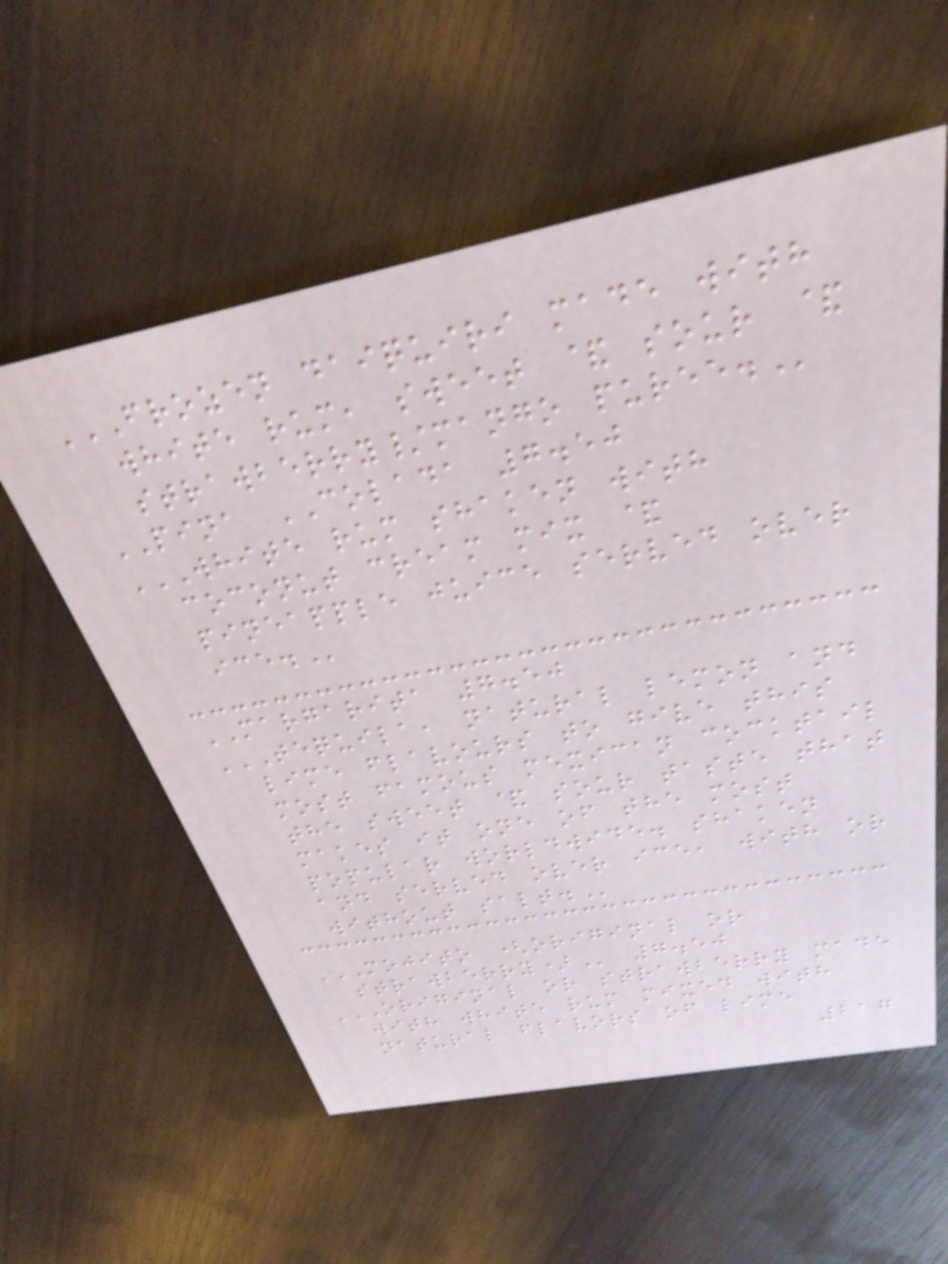FROZEN DAIQUIRI MADE WITH
WHITE RUM, SWEET & SOUR &
STRAWBERRY/MANGO PUREE.
PINA COLADA 7.50
WHITE RUM SHAKEN WITH
COCONUT CREAM MIX &
PINEAPPLE JUICE SERVED OVER
ICE.
MARGARITA 7.50
TEQUILA, NATURAL LEMON AND
LIME FLAVOURS TO GIVE THIS
MOST FAMOUS MEXICAN COCKTAIL
THE SWEET & SOUR TASTE THAT
MAKES IT ONE OF THE MOST
POPULAR WORLDWIDE. SHAKEN
AND SERVED OVER ICE, WITH OR
WITHOUT SALT.
MOJITO (ORIGINAL OR
STRAWBERRY) 7.50
ORIGINAL OR STRAWBERRY MADE
WITH WHITE RUM MIXED WITH
NATURAL FLAVORS OF LIME
217
